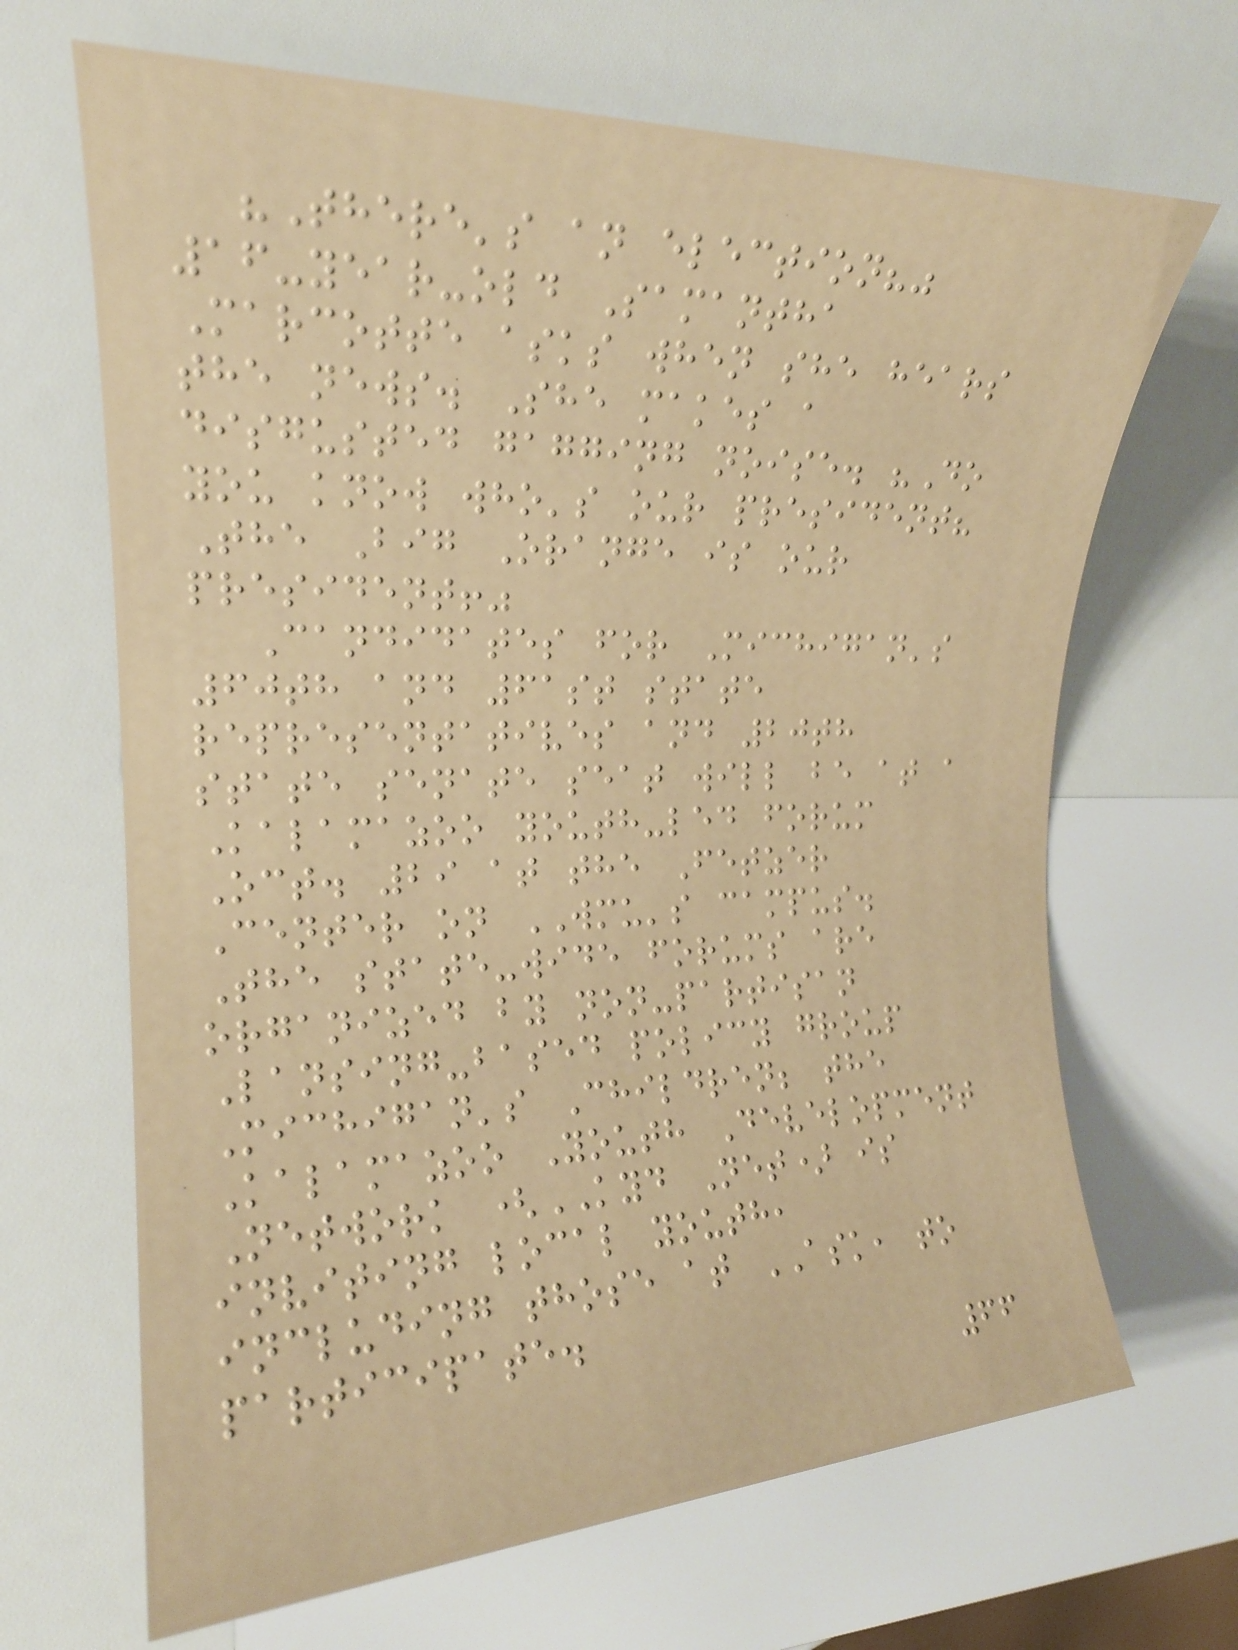"There's an election?"
16-year-old Samantha
Marcotte asks when she hears
the news. She makes a
disgusted gagging noise. "Do
you know who's our president?
The Big Orange is our
president!"
Candidates for Michigan's
60th and 61st state
representatives and 20th
state senate seat will be at a
Kalamazoo youth-led forum
Oct. 29 at the Fetzer
Center on WMU's campus.
The state-wide forums are
organized by non-partisan
Lansing-based policy group
Michigan's Children; the
Kalamazoo Youth Development
Network (KYD Net) is
inviting local youth,
including those at ASK, to
participate.
66
